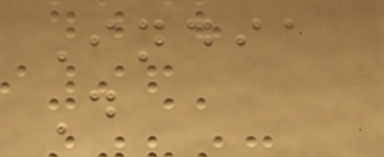India
D
